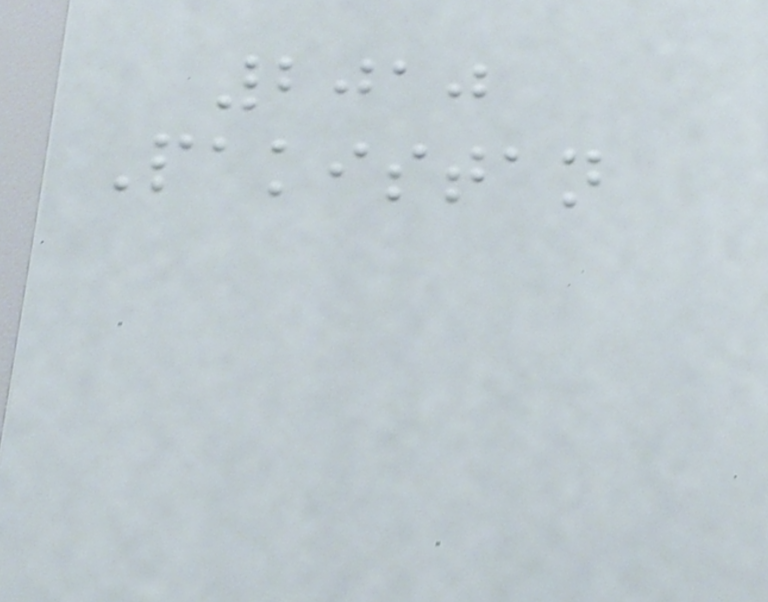2010
Pakistan
